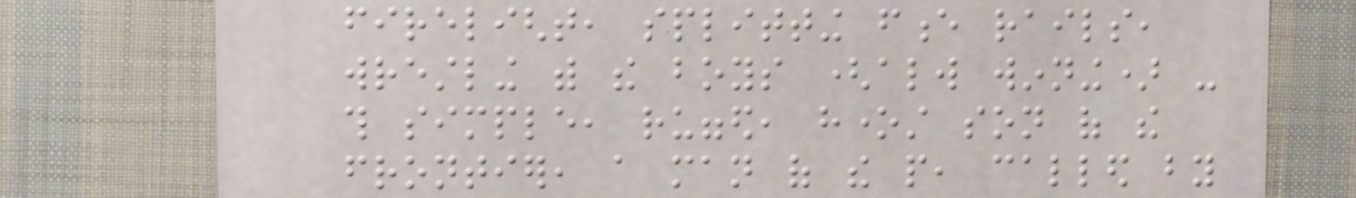firelight, splitting fence rails,
wrestling with the boys (always winning) -
this simple, rugged, honest son of the
frontier, a man of the people, called by
